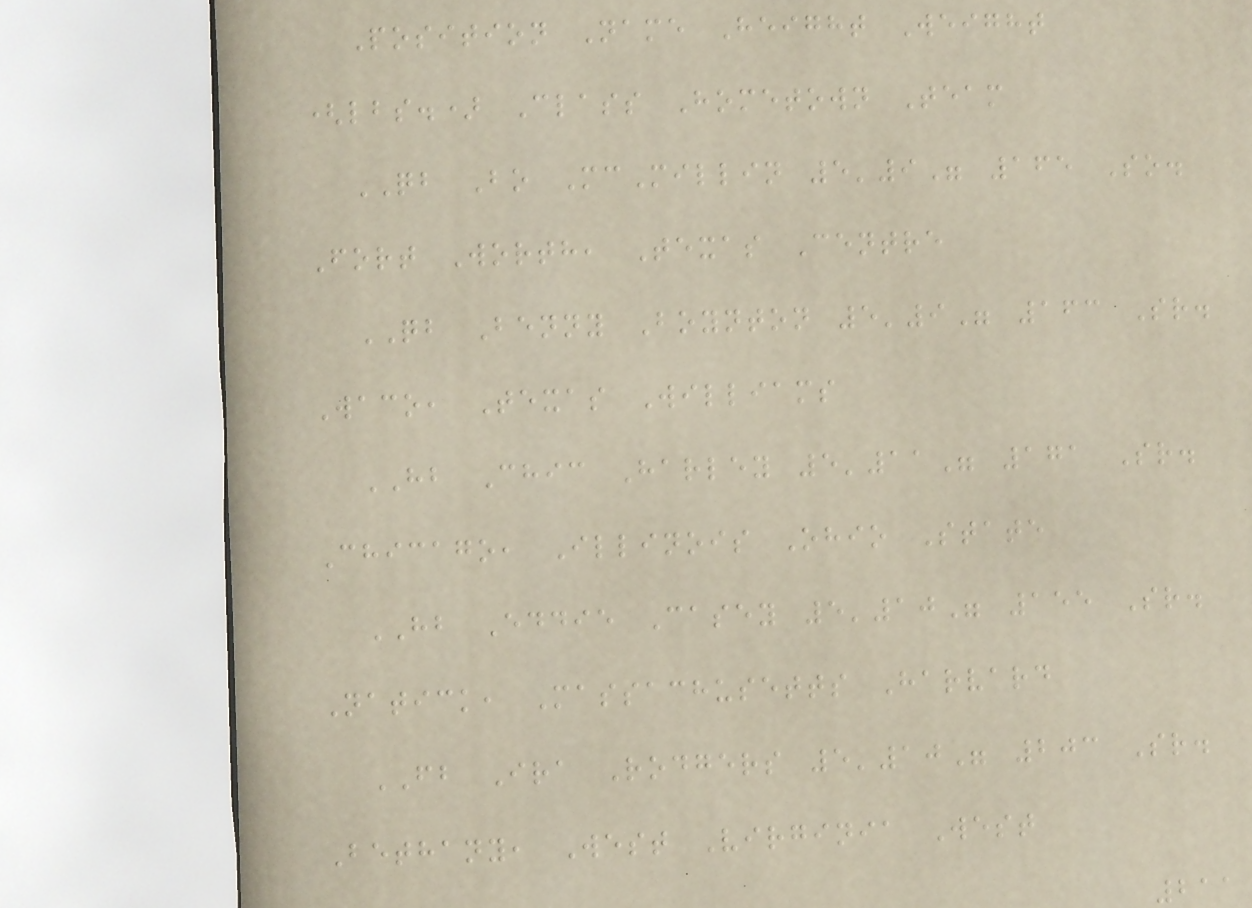Position Name Height Weight
(lbs.) Class Hometown Team
QB Bo McMillin 5'9" 165 So.
Fort Worth, Texas Centre
QB Benny Boynton 5'9" 163 Sr.
Waco, Texas Williams
HB Chic Harley 5'11" 171 Sr.
Chicago, Illinois Ohio State
HB Eddie Casey 5'10" 155 Sr.
Natick, Massachusetts Harvard
FB Ira Rodgers 5'10" 203 Sr.
Bethany, West Virginia West
211
